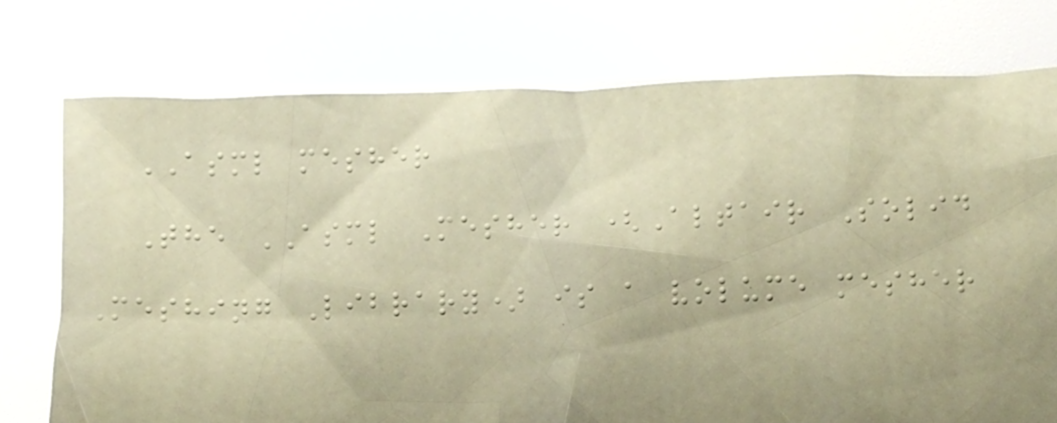ASML mesher
The ASML Mesher (Altair Solid
Meshing Library) is a volume mesher
